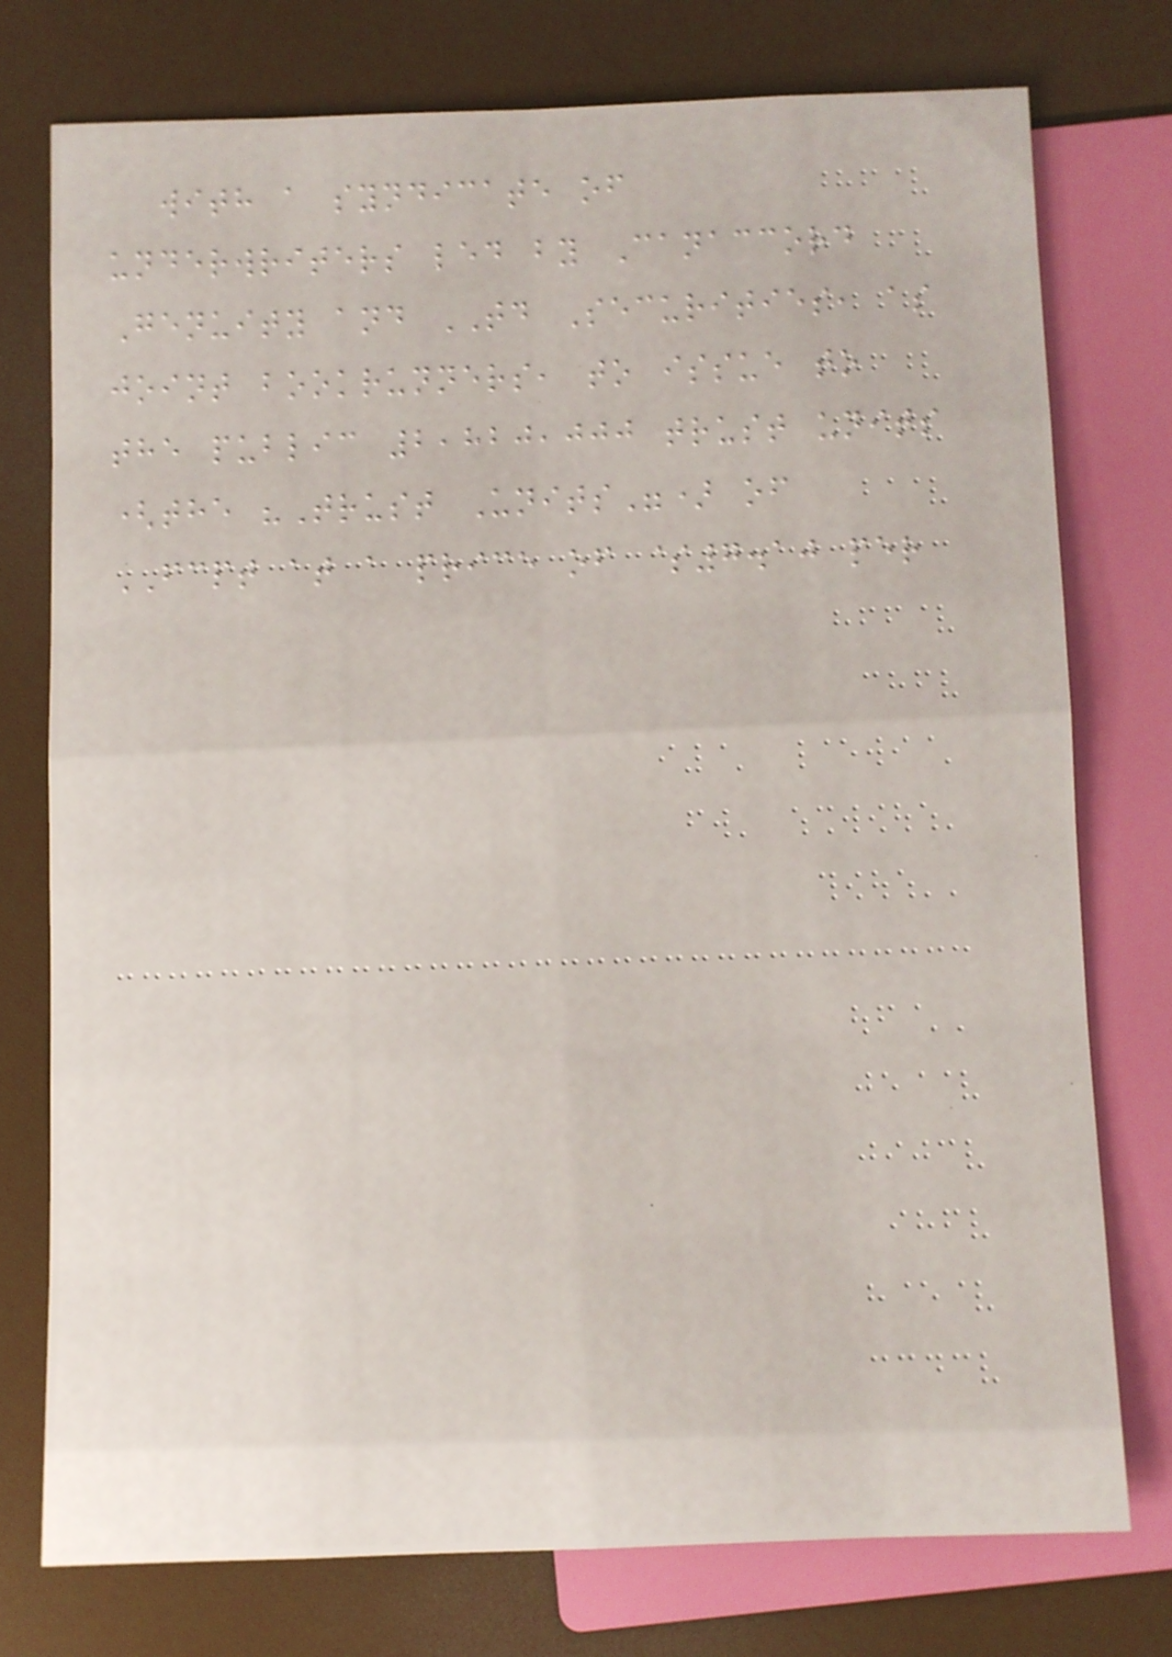with a syndicate of
underwriters led by Canaccord
Genuity and TD Securities, as
joint bookrunners, to issue to
the public 2,820,000 trust units
(the "Trust Units") of
FCPT at a price of $7.10 per
